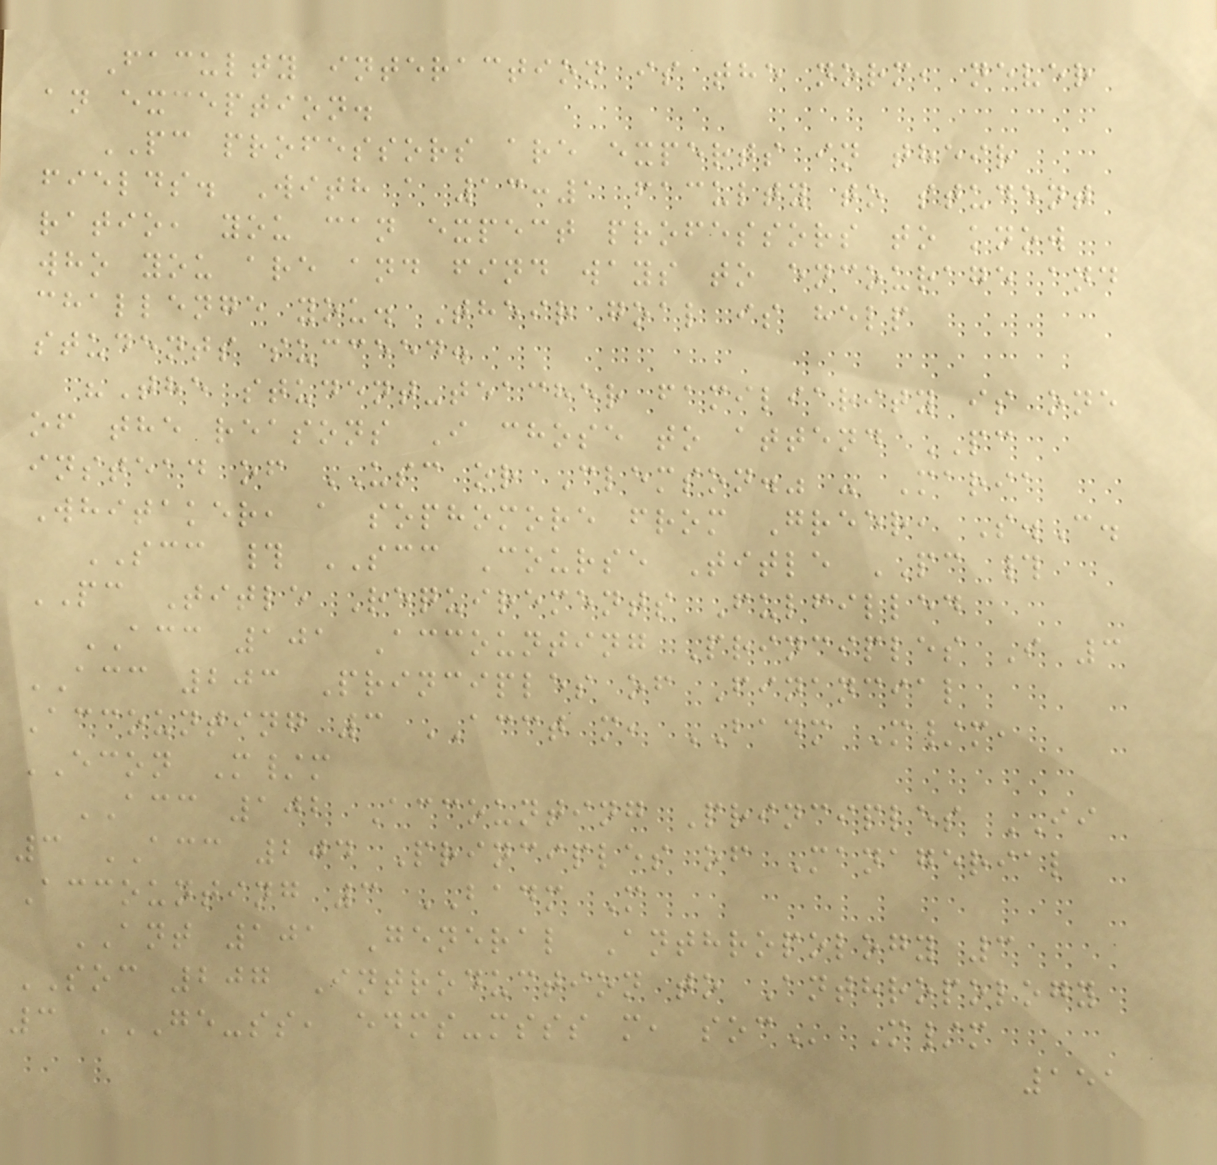Faculty interaction is the norm, never
an exception.
PC professors are experts in their
fields. With a 13:1 faculty to student
ratio, you can expect professors to know
who you are and find ways to encourage and
challenge you. Their goal is help
students succeed.
"The student-teacher familiarity is one
of the reasons I chose to attend PC
instead of USC or Clemson." - Maria
Whitaker, a sophomore from Greer, S.C.
SCC # SCC Course Title PC #
PC Title Requirements Fulfilled
ACC 101 Accounting Principles I 3
ACC 203 Principles of Financial
Accounting 3 ACCT m, BADM M/m,
ECON M/m
ACC 102 Accounting Principles II
3 ACC 204 Principles of Managerial
Accounting 3 BADM M
ANT 101 General Anthropology 3
SOC 207 Introduction to Anthropology
3 GE-SS, EDMS-MSSS M, SOC M/m
151
